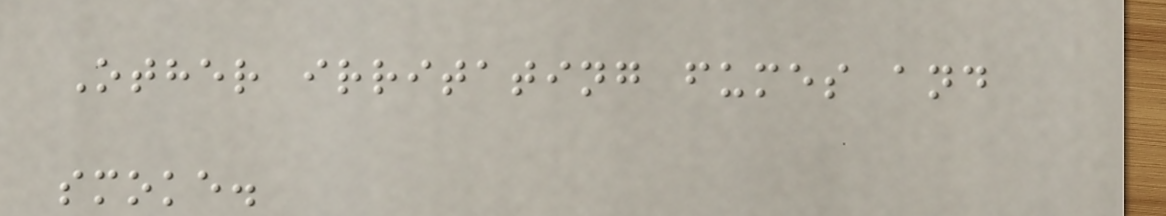Other irritating fumes and
smoke.
